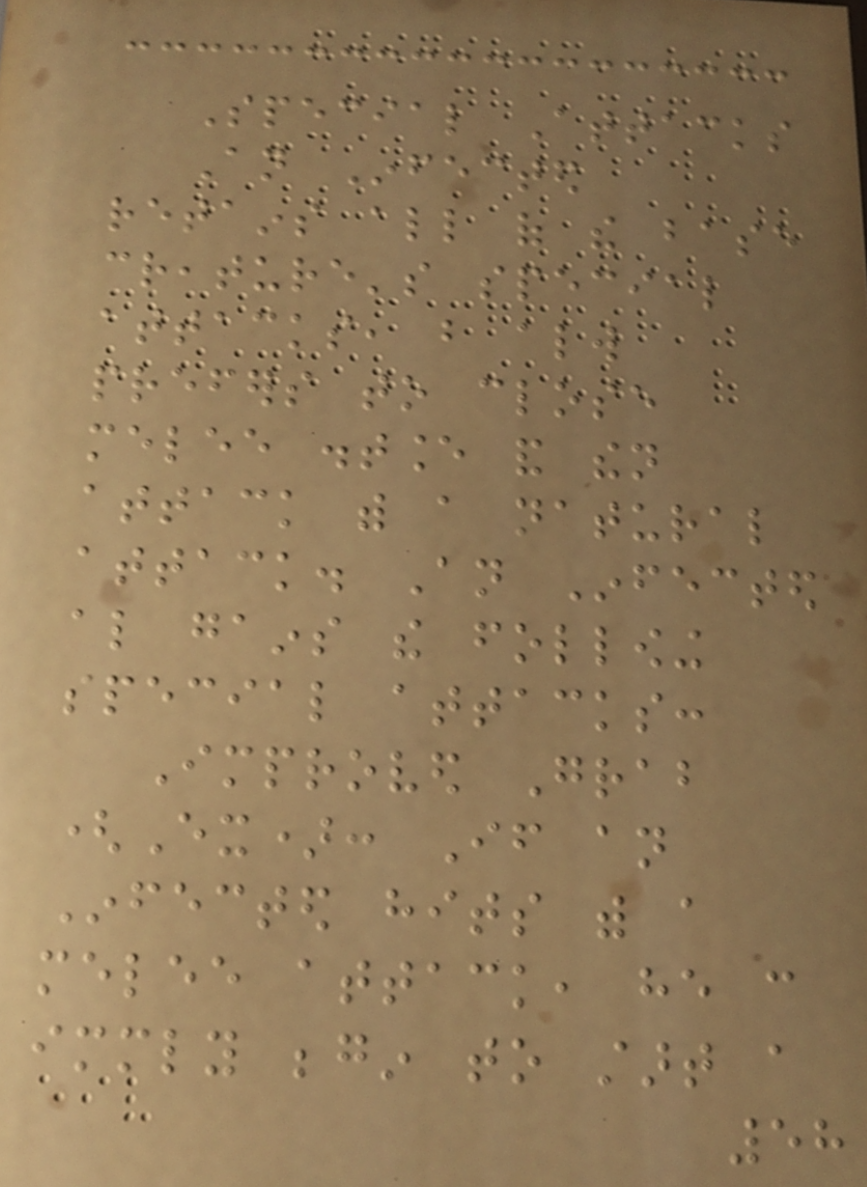Special Attacks
An Infected
retains all of the base
creature's special
attacks, but always
prefers to close
melee distance and then
attack with a natural
attack. An Infected
also gains the following
special attacks:
Improved Grab
(Ex): If an
Infected hits with a
melee attack, he can
immediately begin to start a
58
